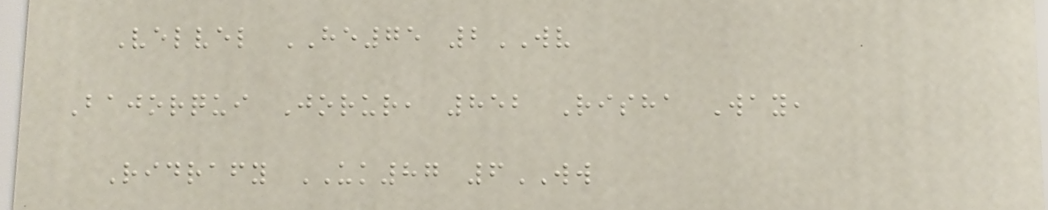Velvel HE75 2WV
Bajorqui Jorur, 852 Risha Way,
Ridrafy UK87 6WW
